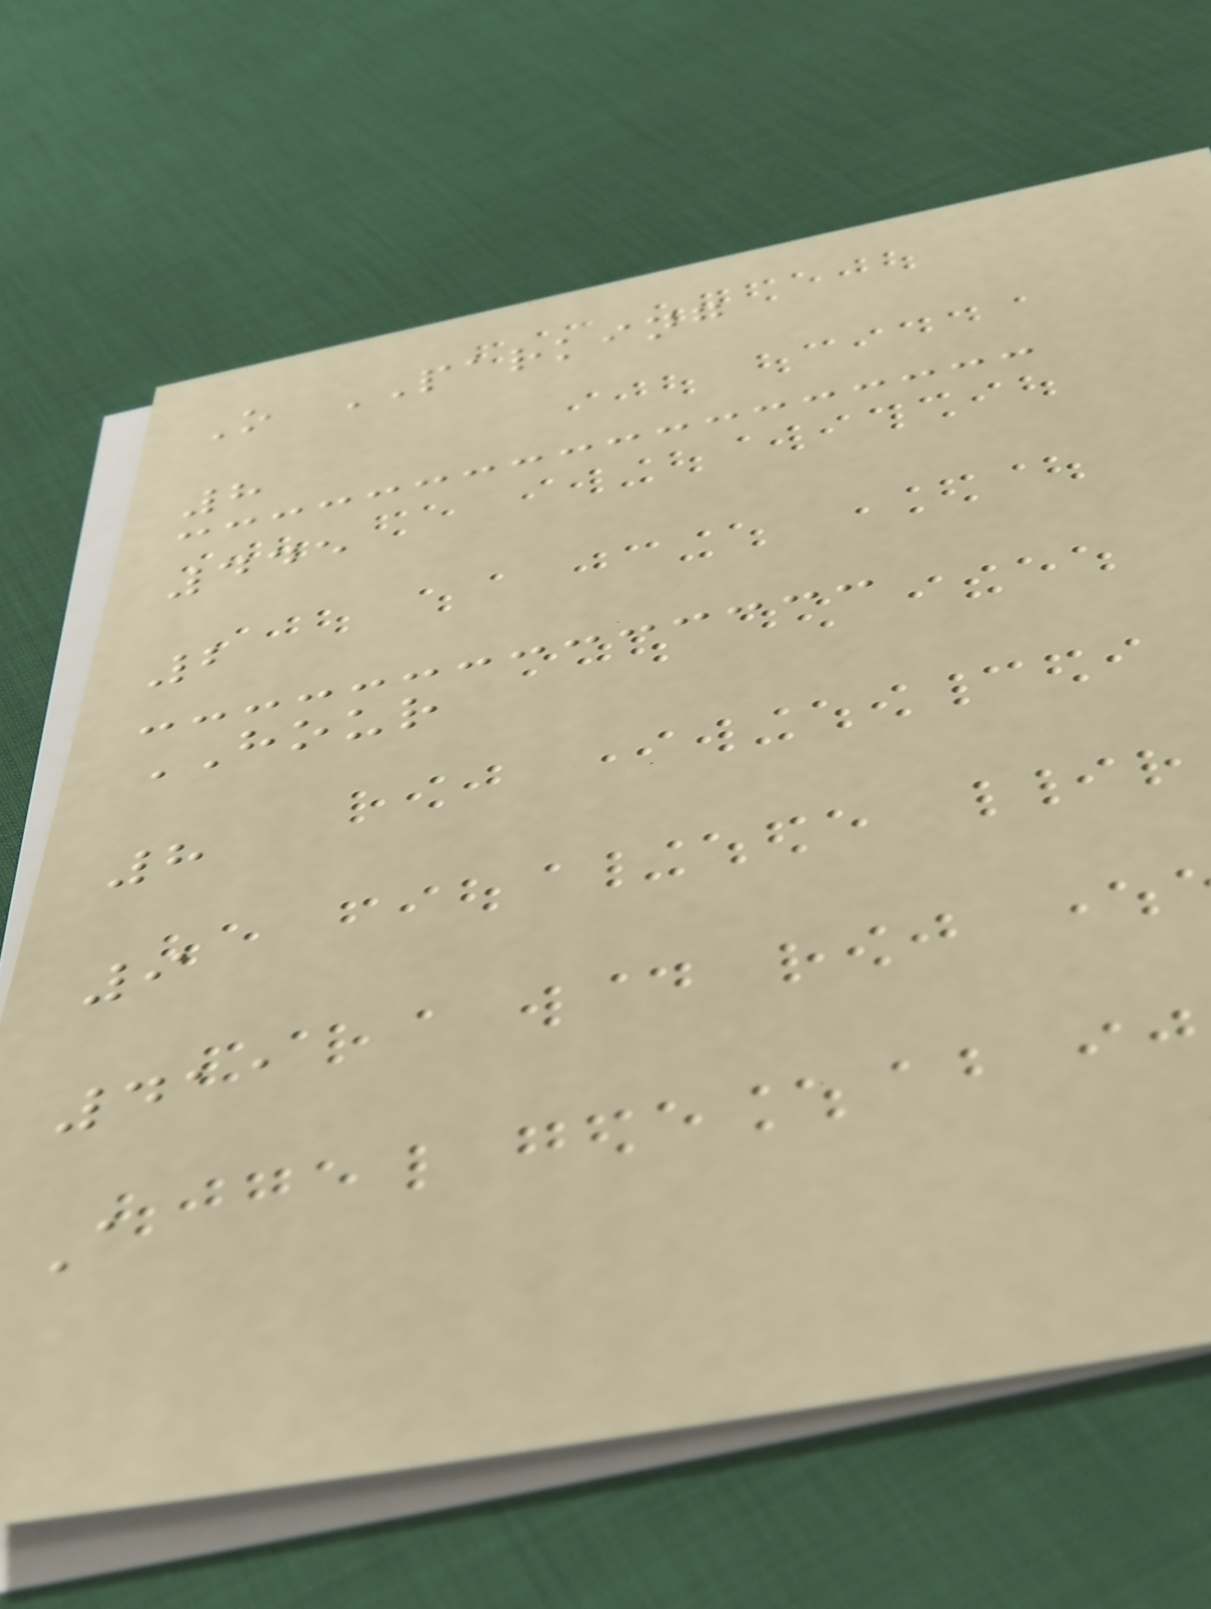O PARKING
8
445
2
HOUR
8
9
411
A
